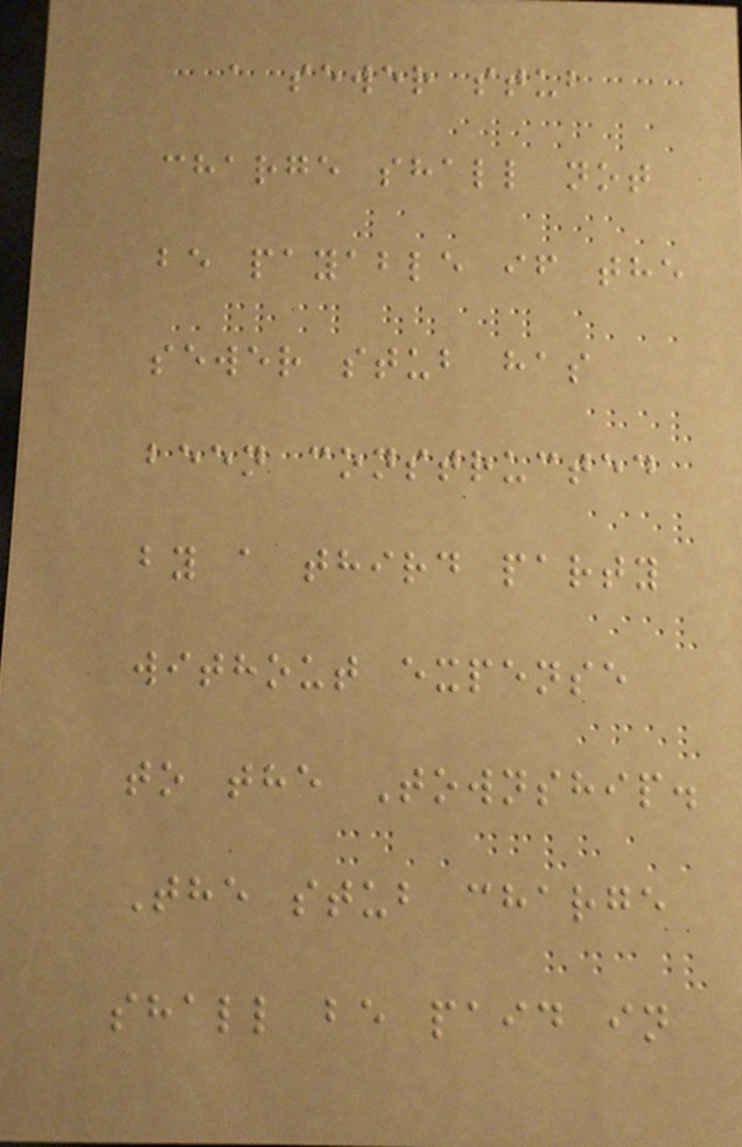a sewer stub
charge shall not
be payable if the
sewer stub has
been constructed
by a third party
without expense
to the Township.
The stub charge
shall be paid in
